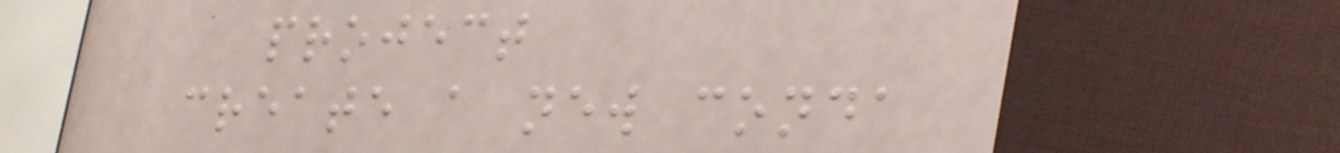project
create a new conda
